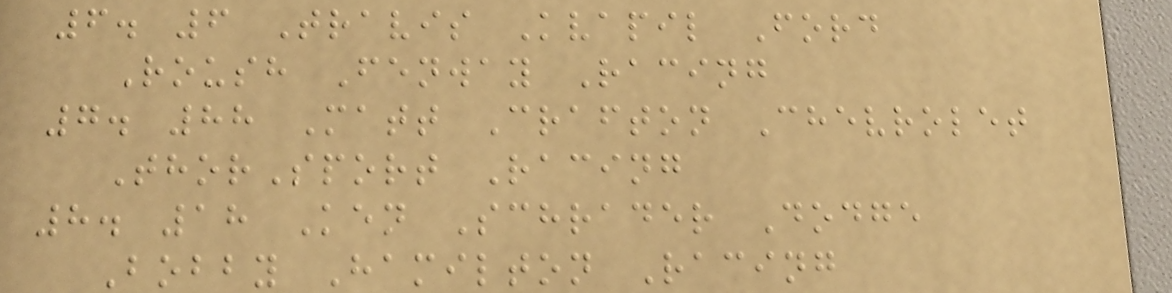6. 6 Travis Kvapil Ford
Roush Fenway Racing
7. 88 Matt Crafton Chevrolet
ThorSport Racing
8. 18 Ken Schrader Dodge
Bobby Hamilton Racing
